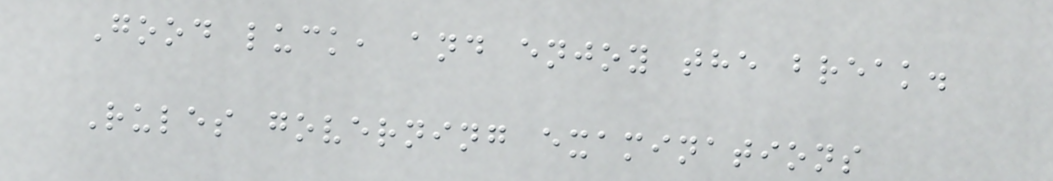Good luck, and enjoy the break.
Rules governing examinations
